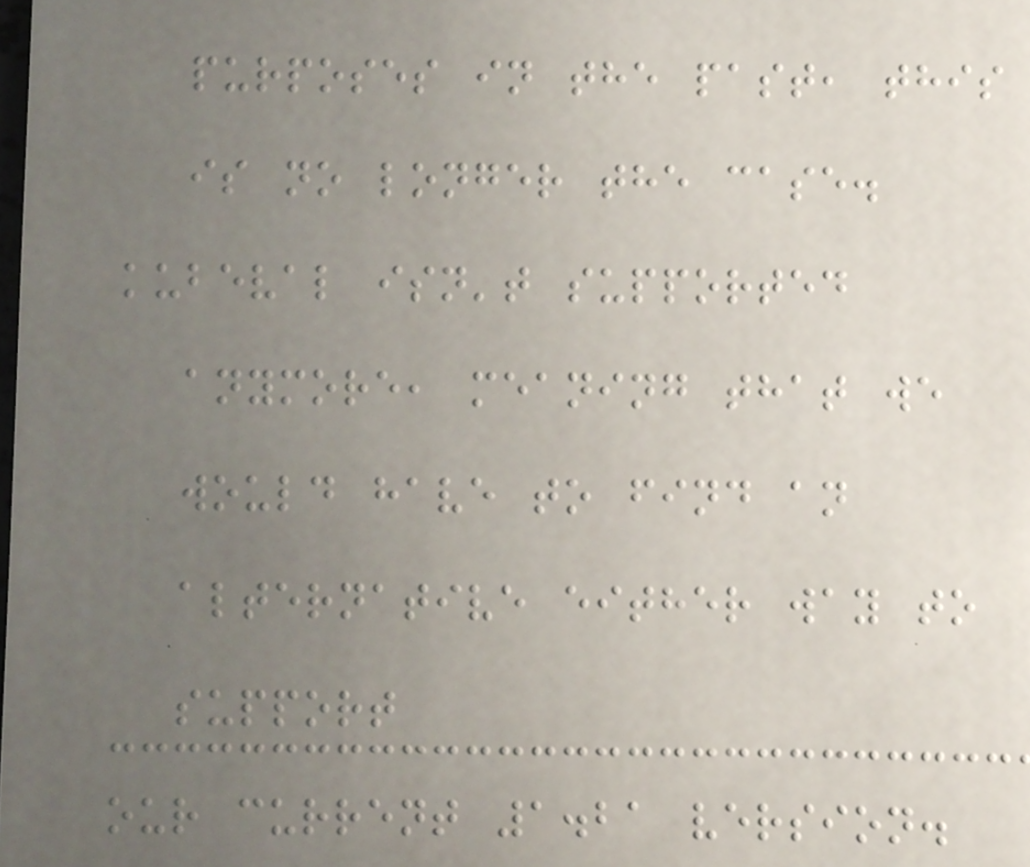purposes in the past, this
is no longer the case.
kubeval isn't supported
anymore, meaning that we
would have to find an
alternative either way to
support
our current 1.21 version.
